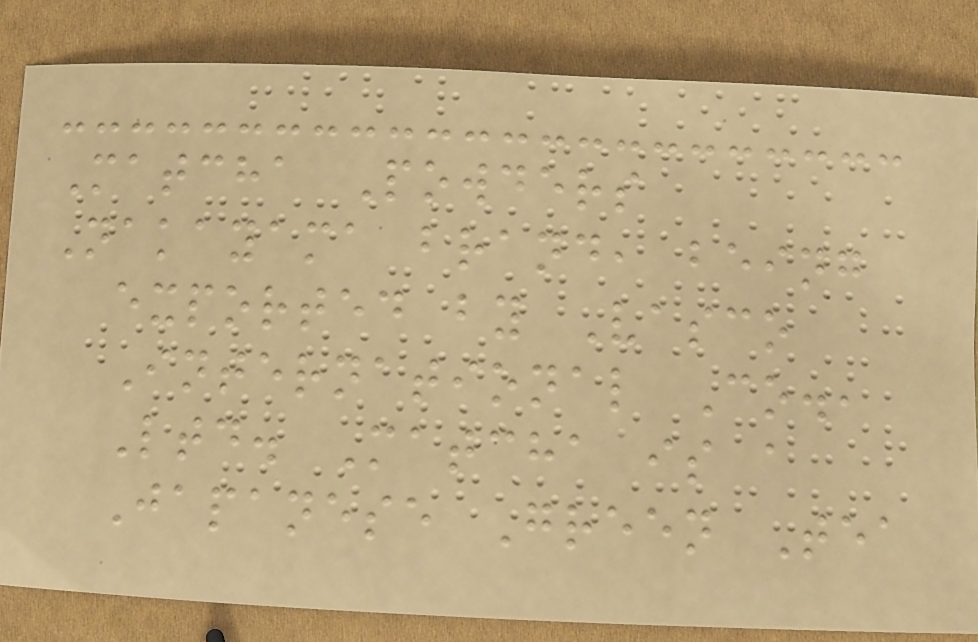Matcha Powders
Nakayama brand, being
exported by Vasco
International Co.,
Ltd. Matcha is a
Japanese Green Tea
